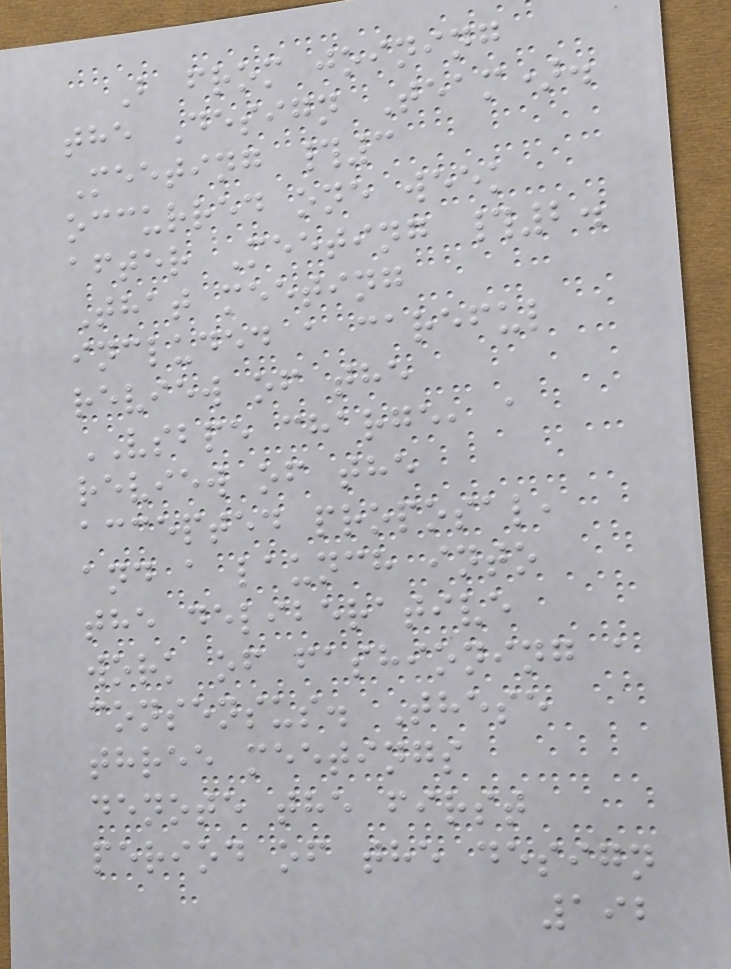B from joining
the Design Team).
Meeting #3
occurred one week
after Meeting #2.
That meeting
included a careful
review of the
VSBPE charge, a
review of the
accepted proposal,
and a launch into
the deliberative
work of fashioning a
consensus. These
three meetings
denote the first
period of the design
192
